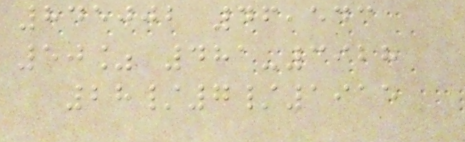845002 46,543
50% 481-3928
28/7/1915
